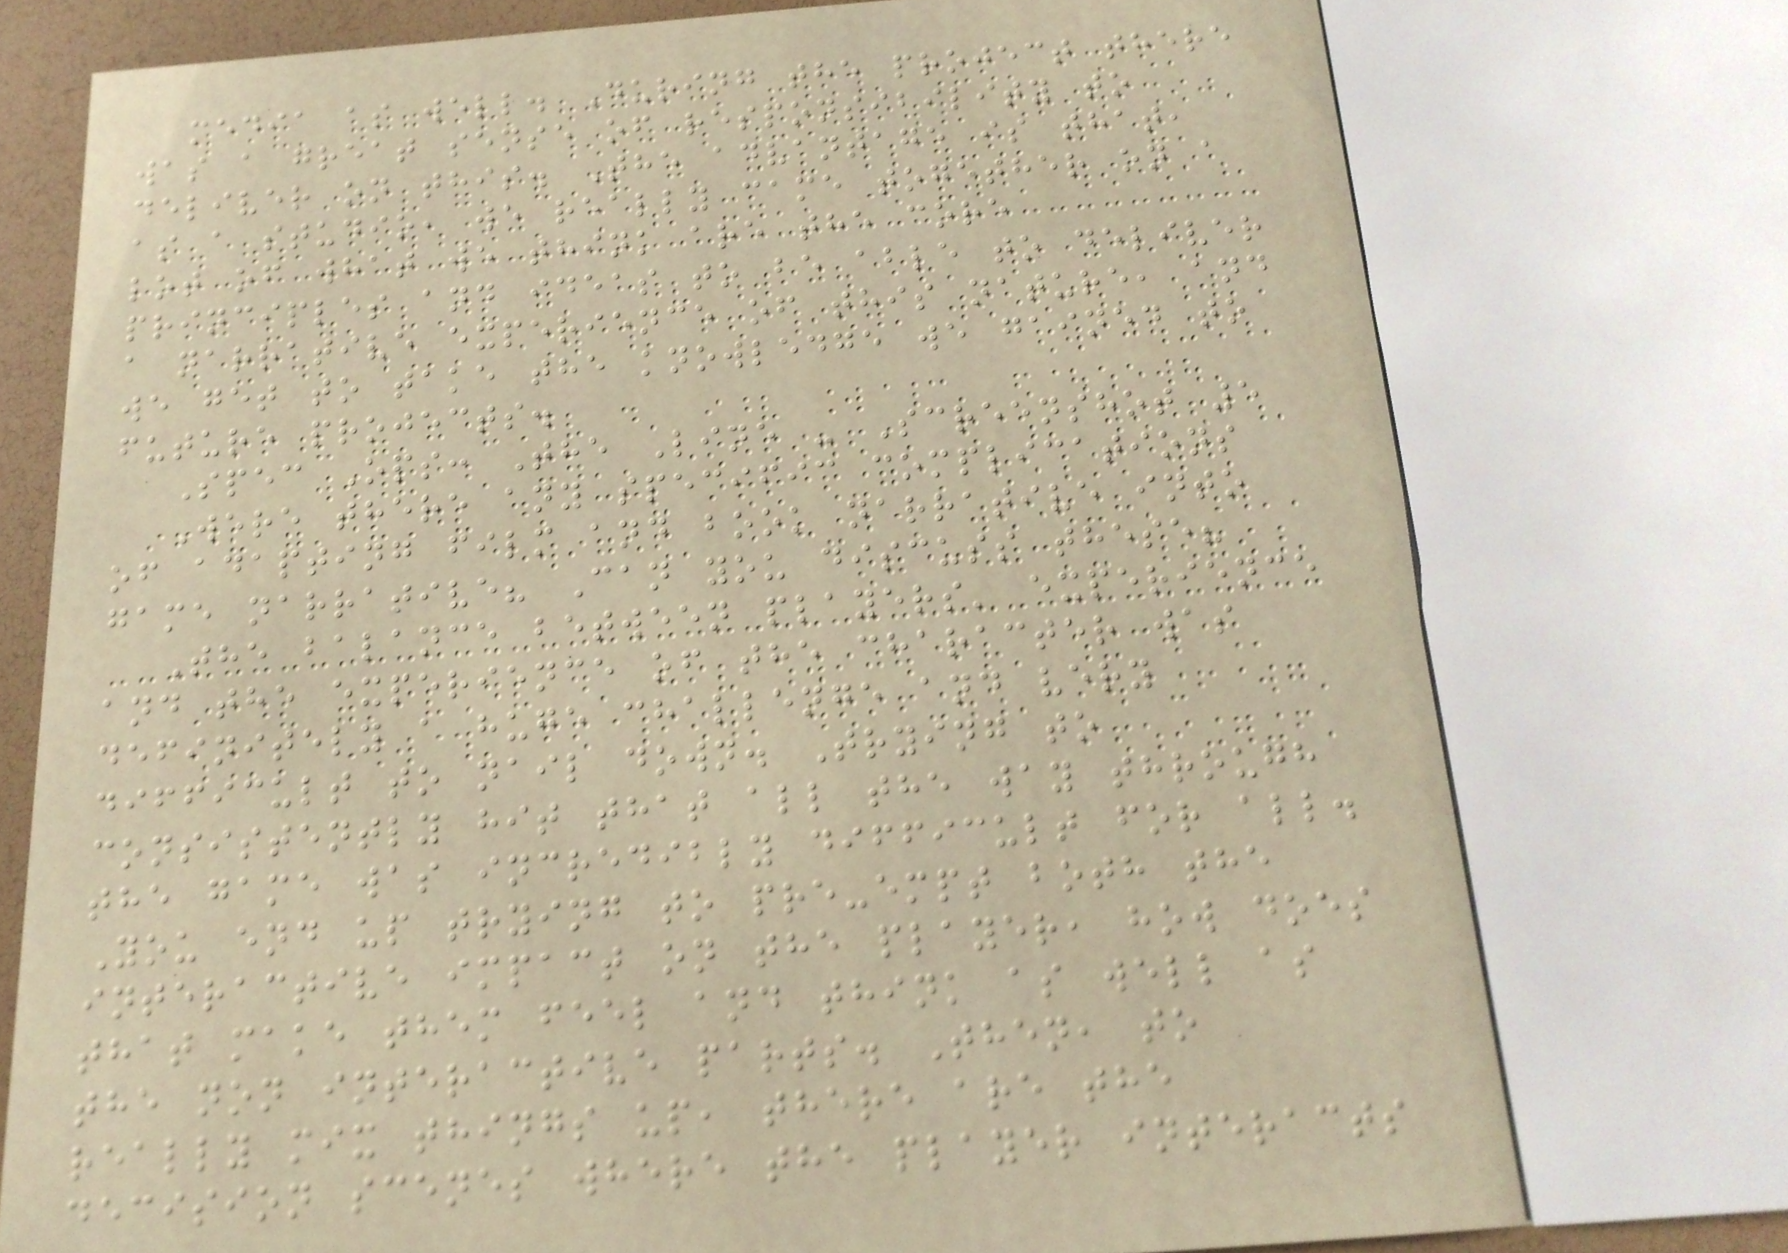media as well. During the project there
was a great sense of responsibility to
deliver on this. The advantage is that,
as a studio, we really came together on a
lot of what we think are the core
principles and ideas to be able to deliver
a narrative experience of this nature, and
we get to take the knowledge we gained to
future projects.
Spec Ops: The Line - Screenshot 5
Were there any specific complications
of adapting film and book narrative into
game narrative? Can you discuss these?
The balance between players' experience
and the experience of the character was
definitely a huge challenge and very
difficult to nail down. Trying to
consistently hit that all the way through
the game was incredibly difficult for all.
You end up trying to pre-empt both the
interactive impact on the player, how does
that make them feel and think as well as
the non interactive parts. Then, to
really mix things up, there are the
decision scenes where the player interacts
